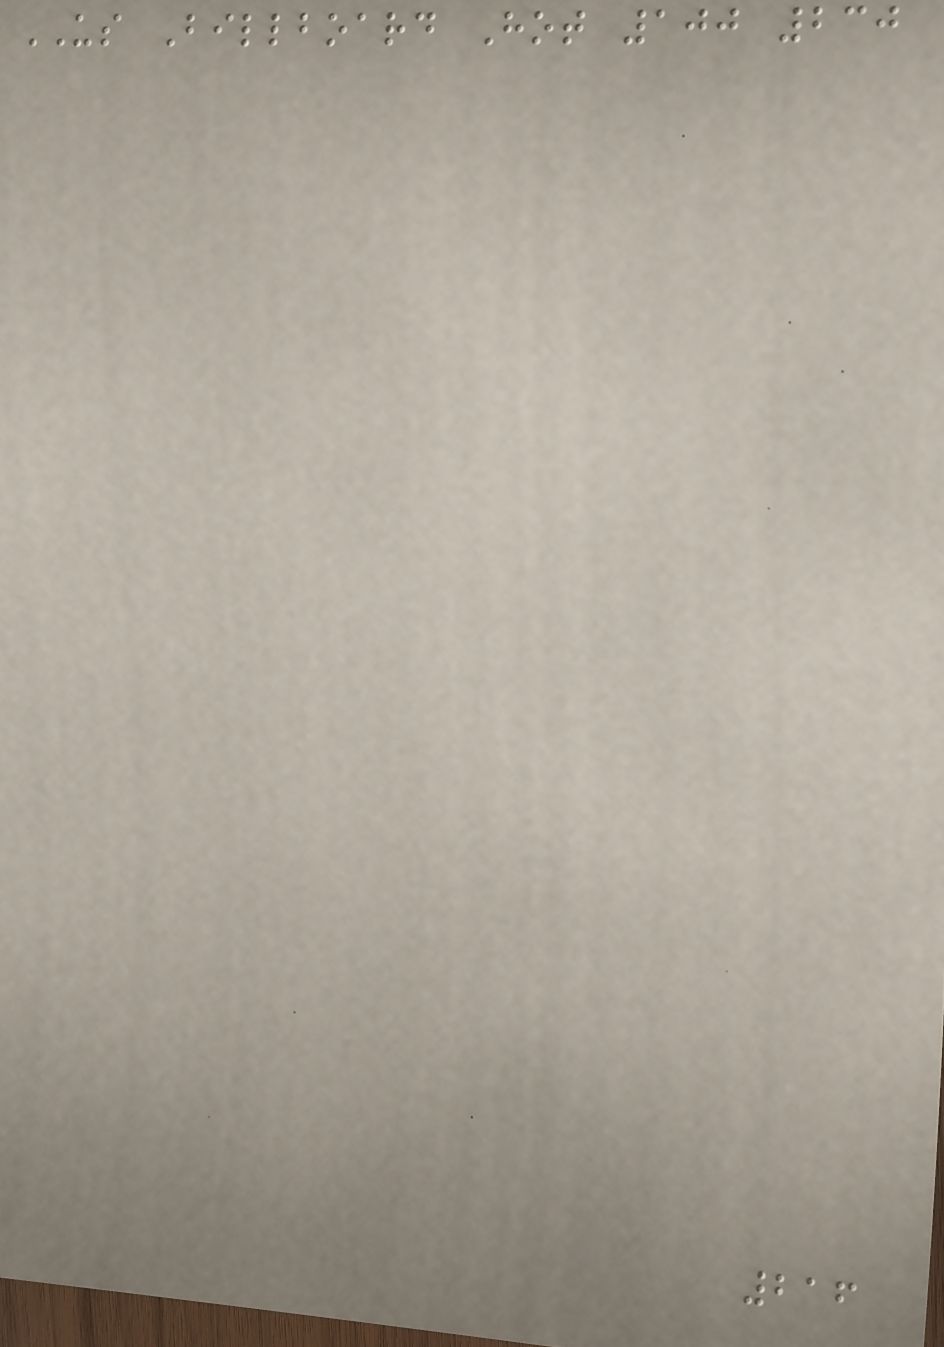US Billboard Hot 100 230
216
